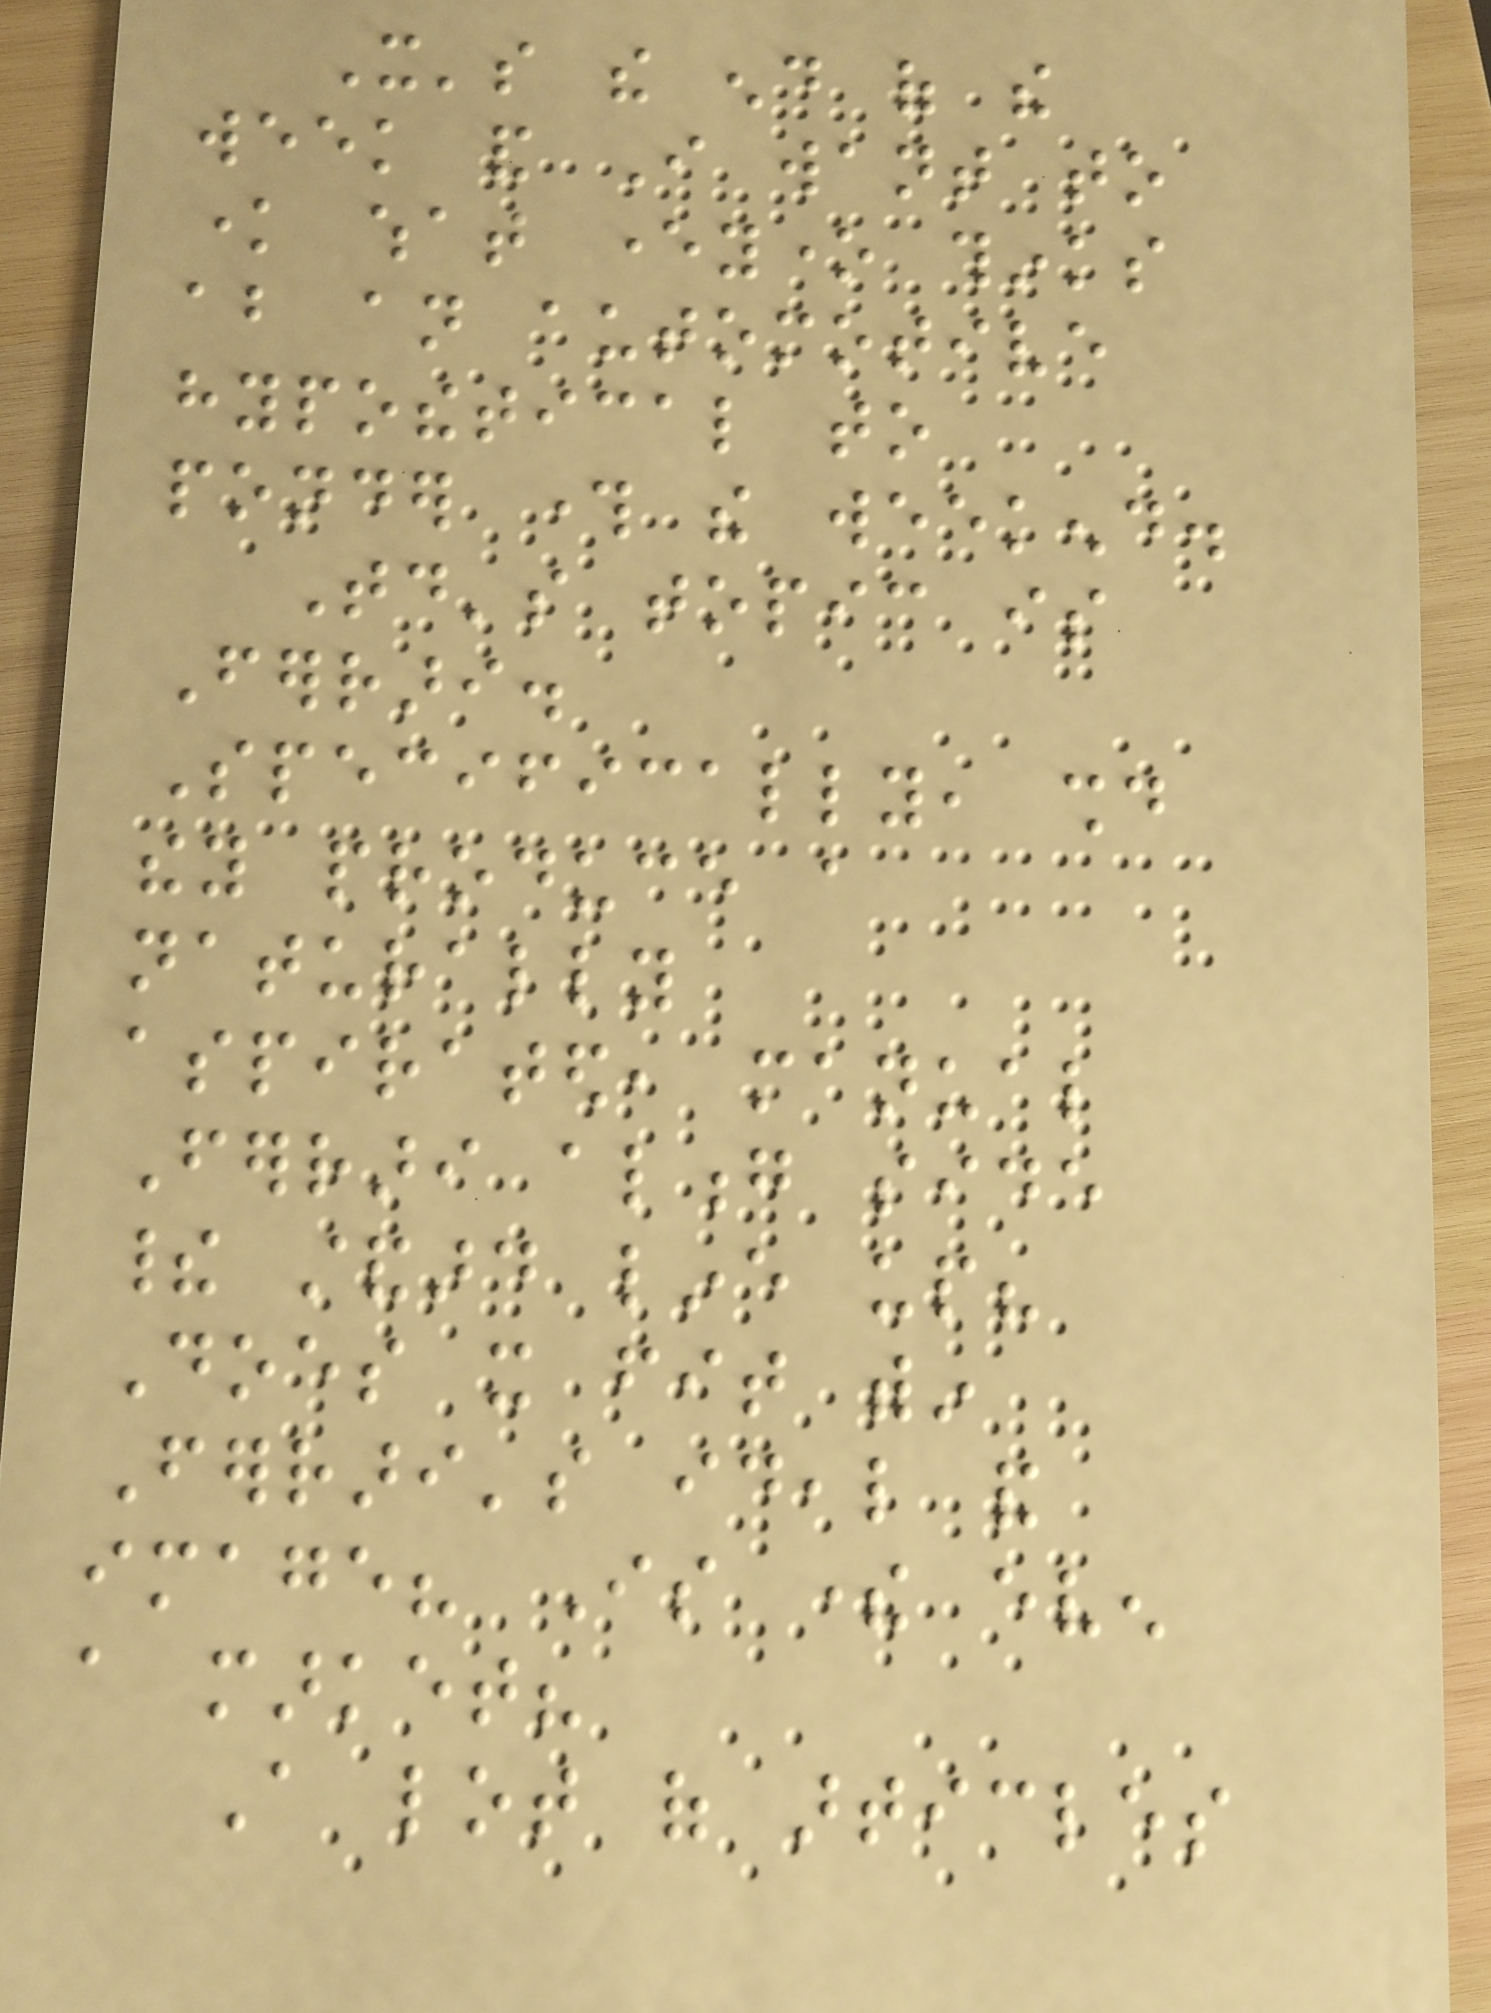It's the end of the
week and I want to
know what everyone thinks
about an automotive
hypothetical to
ponder through the weekend.
Today's topic is
Ferrari.
Specifically, should
they produce a
naturally
aspirated, manual
Ferrari along side
their standard line up?
Does it fit within
Ferrari's ideal and
image? Is there even
a market?
A lot of articles
